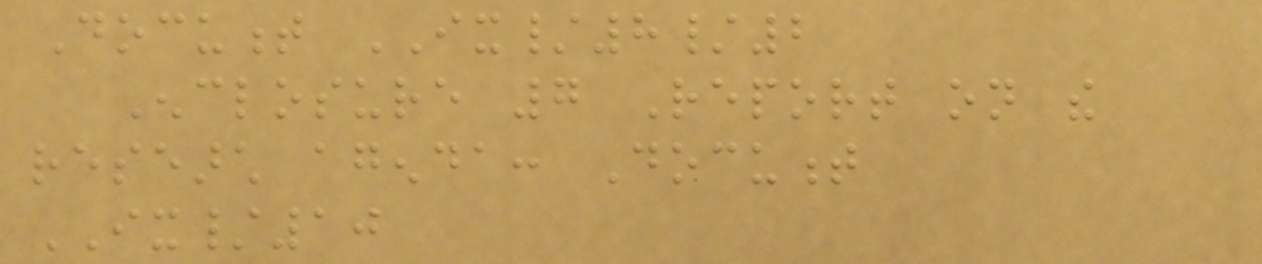Document IX/8/2
Enclosure 7 Report on the
research agenda: Document
IX/10
